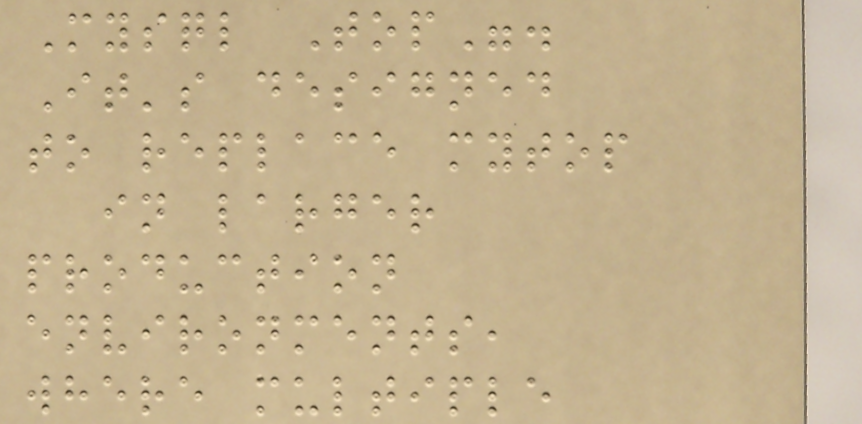Mysql Top".
It's designed
to replace mytop
in larger
production
environments,
where multiple
